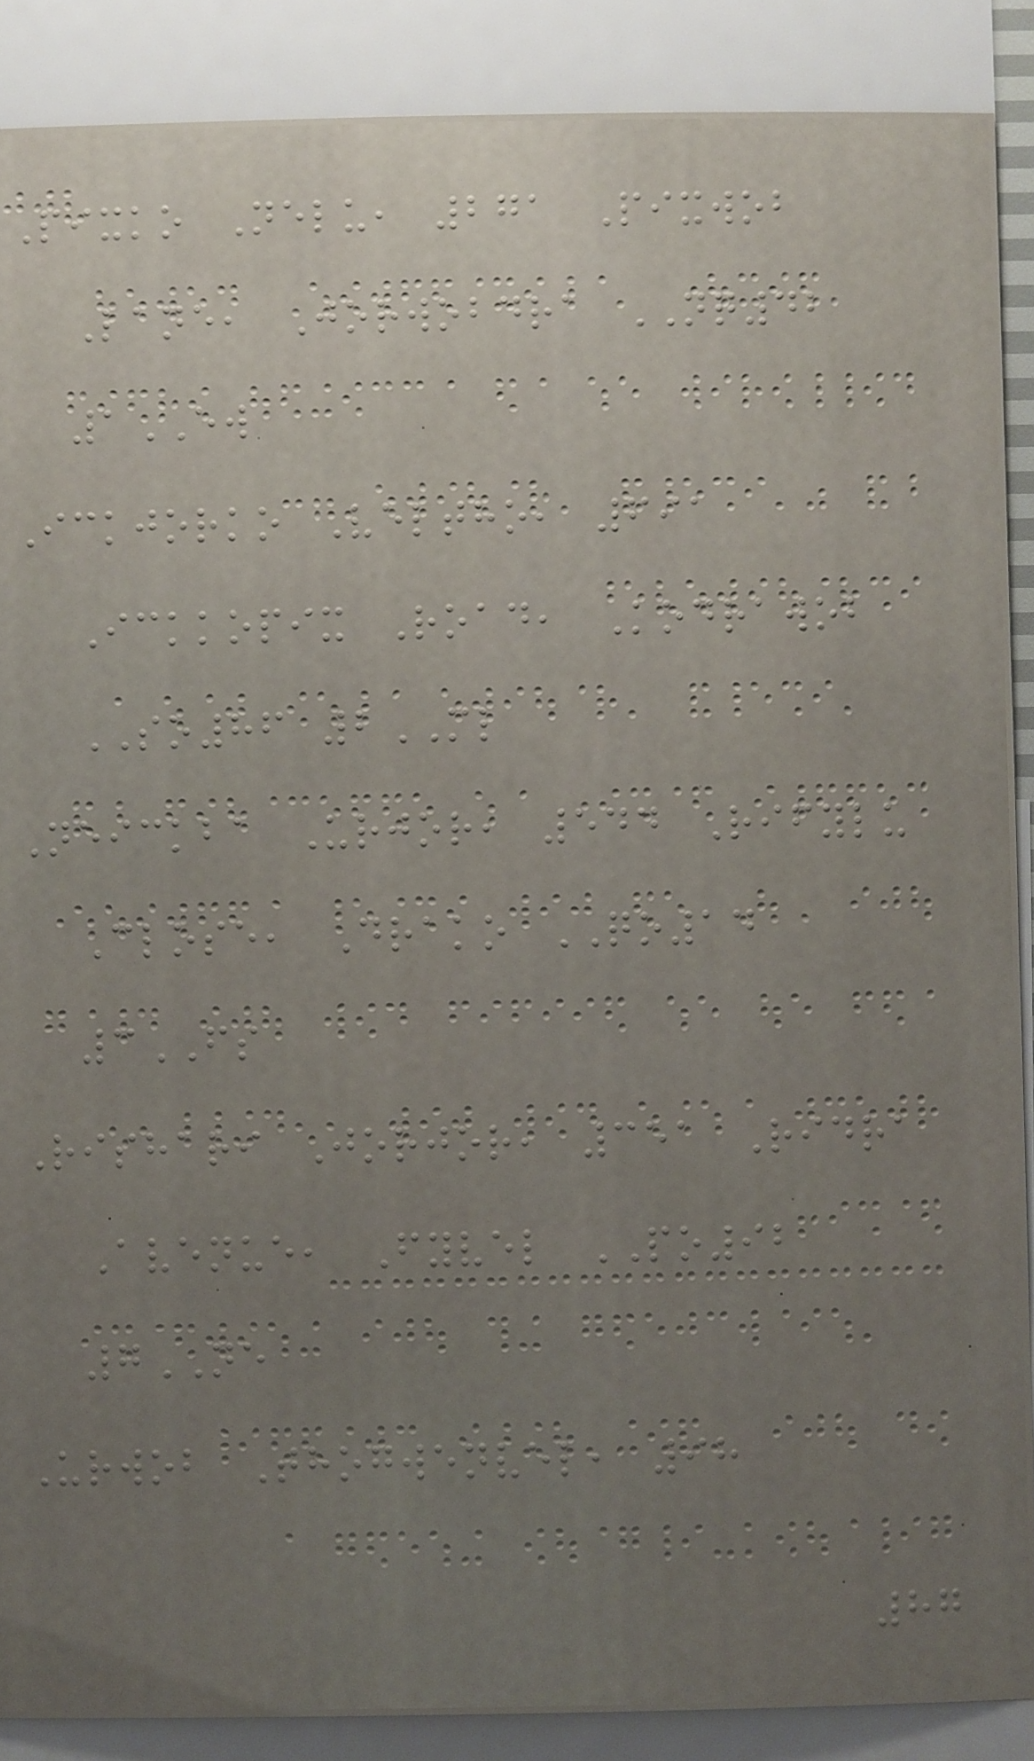Pixko Nelu, 271 Pixwob
Lane, Jorwobdra NQ42
1EW
Ickjorko Veltho, 691
Ickkopix Road, Kodrawob
SO86 2ML
Neickba Urjor, 544 Rifylu
Close, Drako QO14
3FS
Rishari Jorjor, 351 Ridra
Avenue, Fyvel PO92
7NE
Urwob Thogwenvel, 98
87
